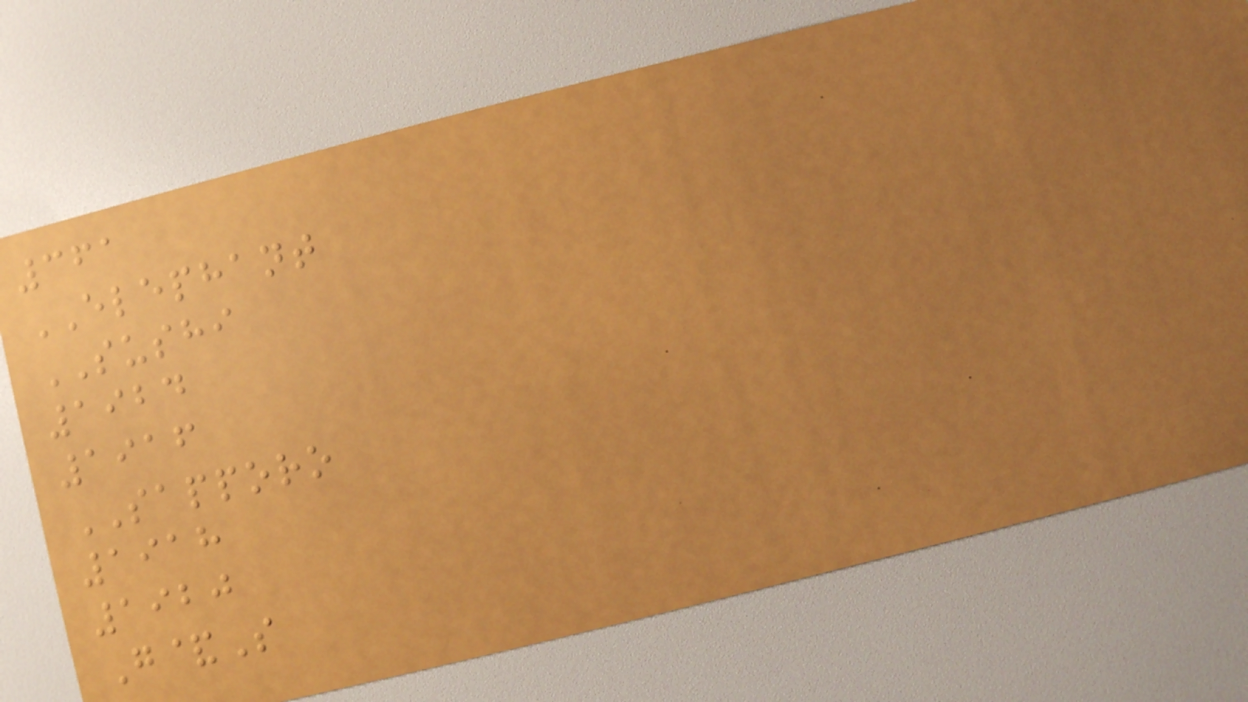361
ELEPHANT
SUSHI
1924
1916
SAPPORO
1918
1920
G&S
